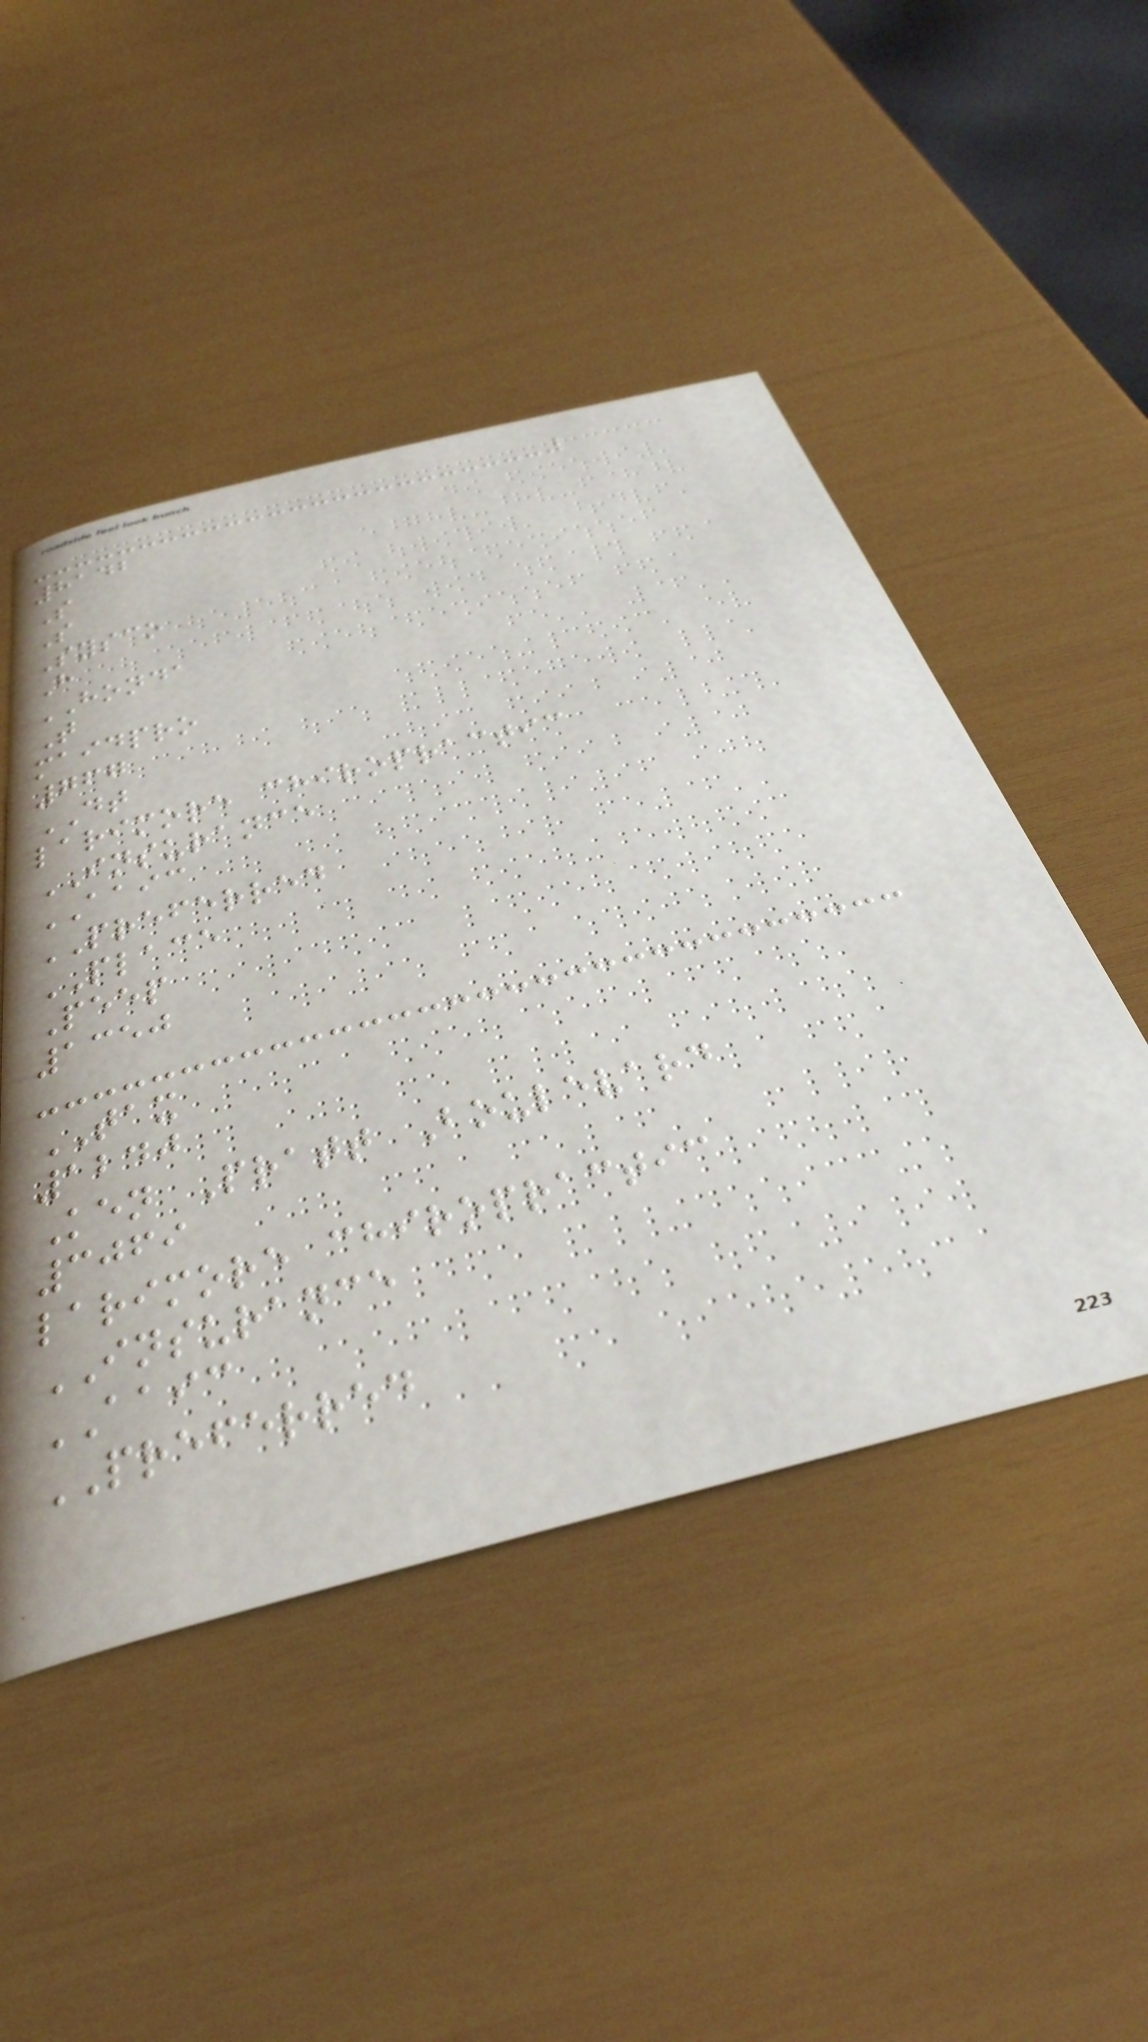8142
S
S
Sysco
H
HONDA
T
maidpro
767
DT
larimore chiropractic
INSURANCE
AAIC
PREFERRED
PLACE
Peep
1350
TAX
1240
Ken Pratt Boulevard
3069
larimore chiropractic
INSURANCE
AAIC
PREFERRED
